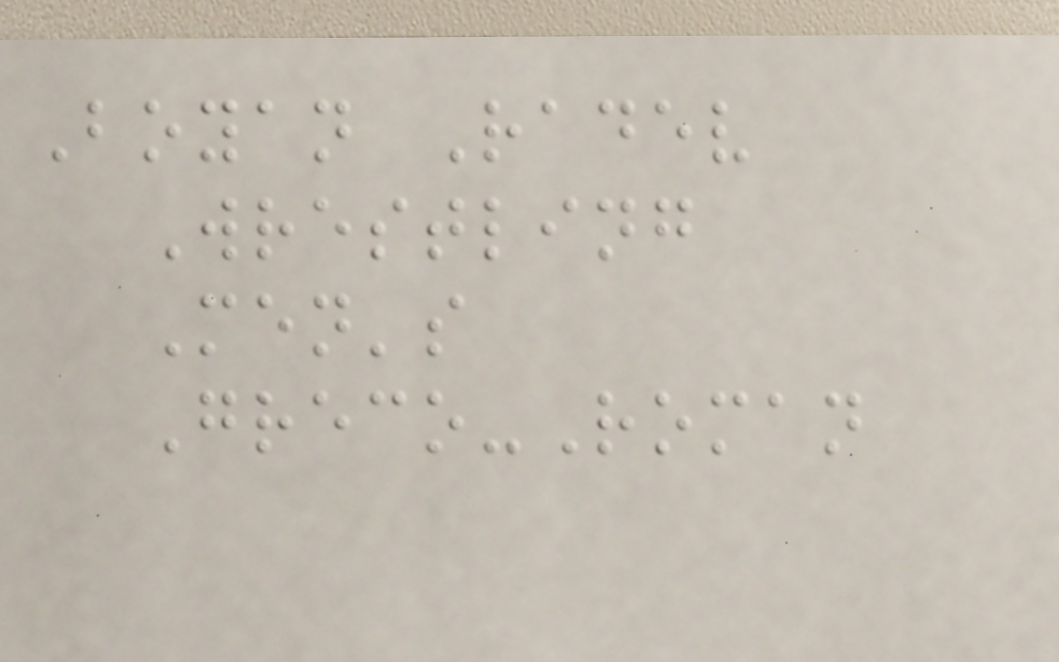Boyan Radev
Wrestling
Men's
Greco-Roman
